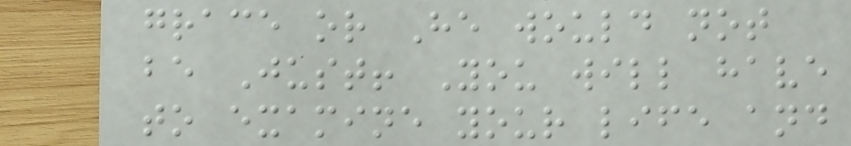grace or He would not
be Just! You will have
to examine your life and
